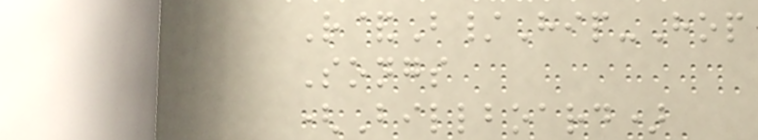R&B/Hip-Hop
Songs
(Billboard)
